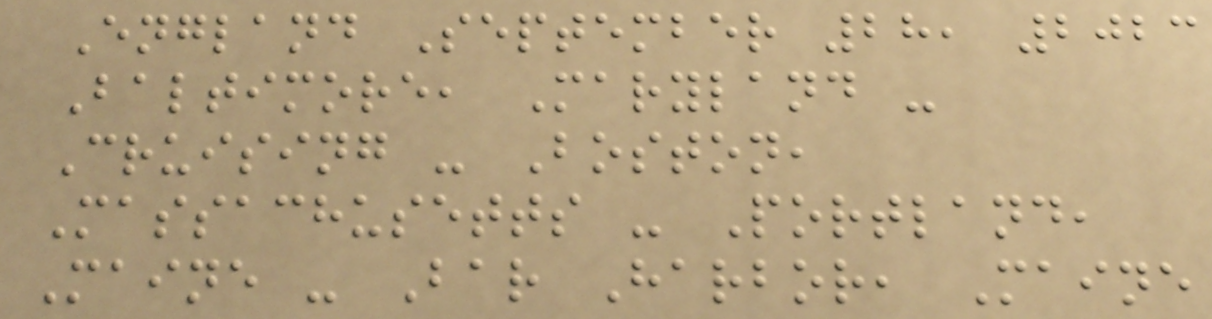England September 28, 2023
Baltimore, Maryland -
Cruising - Boston,
Massachusetts - Portland,
Maine - Bar Harbor, Maine
